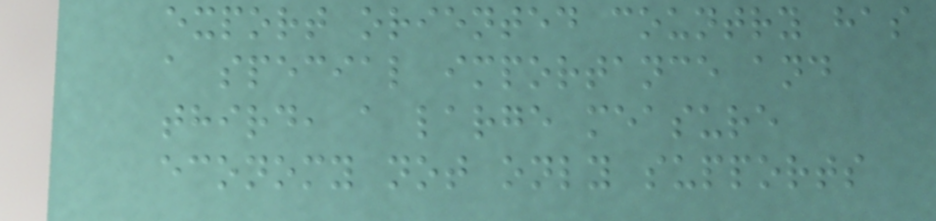export oriented country has
a special importance and
third, a large measure
economy not only supports
